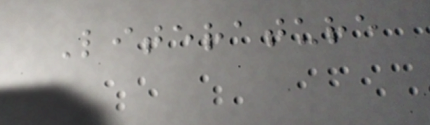Literature
